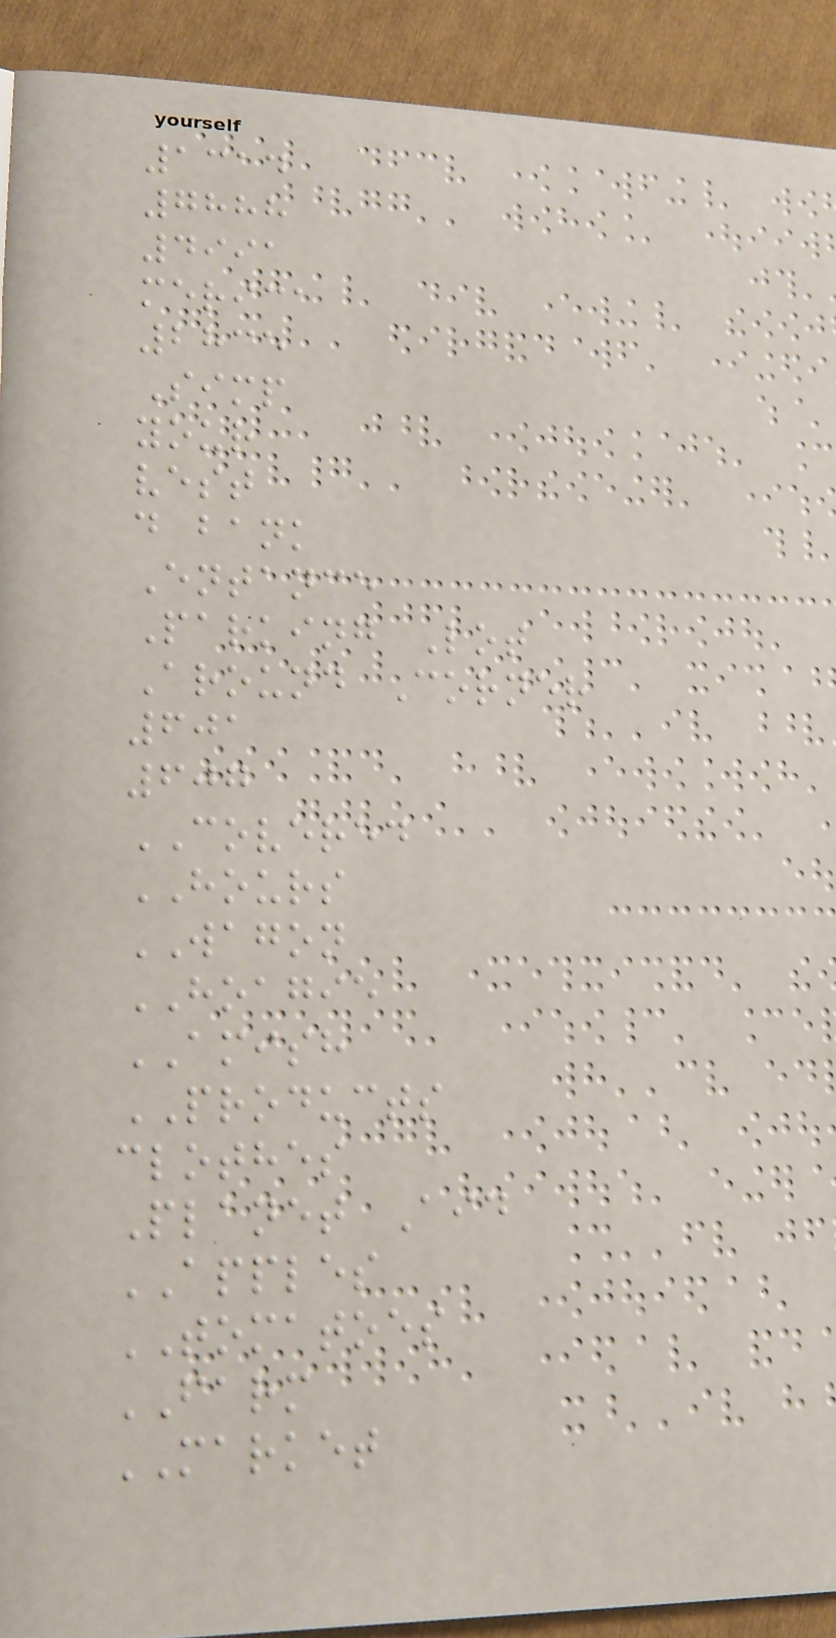1314
7888
4991
merica
2835
Simp
your
vest
d bank
Entance
Parking Lot
Around Corner
601
607
COVERED
HOURS
WAGON
HOAGIE
AMISH
PRODUCTS
clothes
Planet Aid
APPLES
TOMATOES
FARM
MARKET
